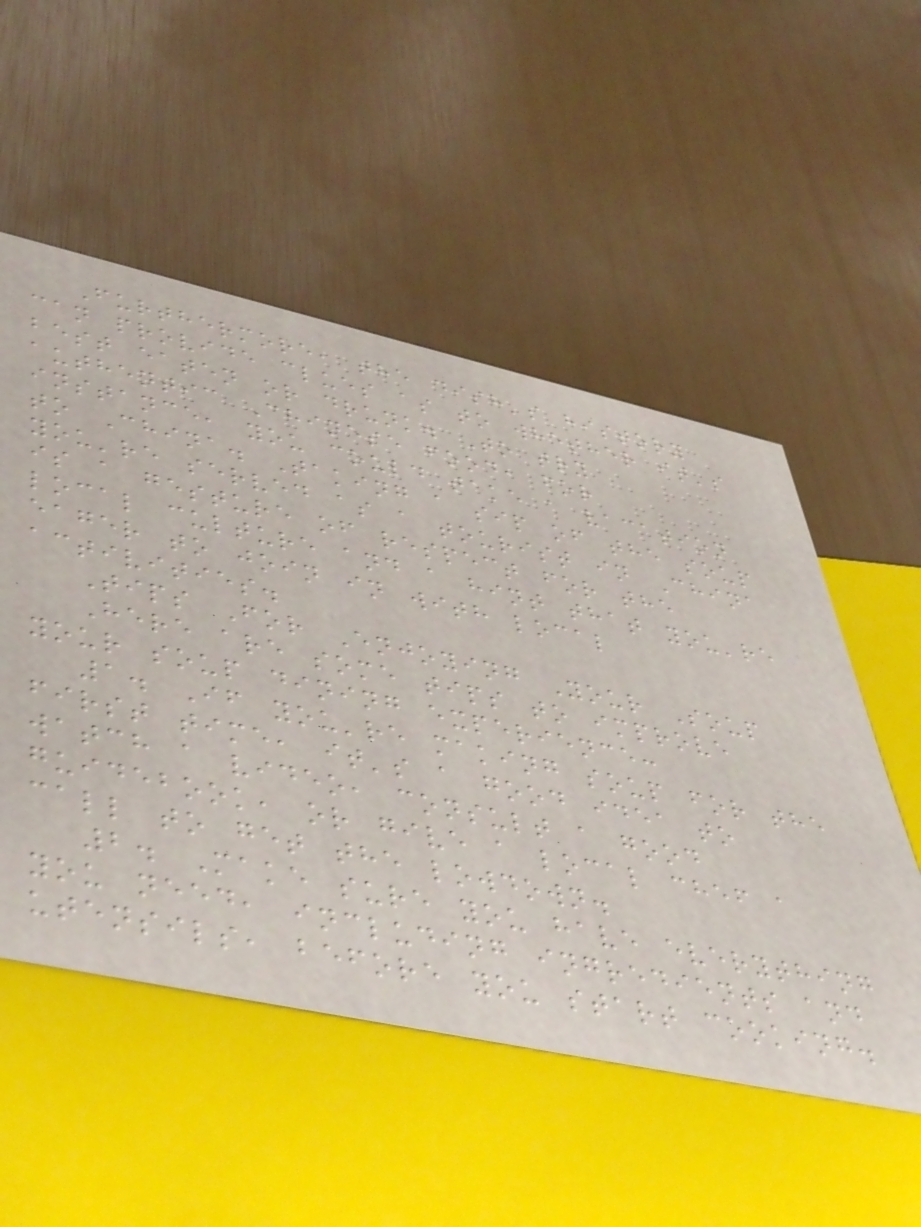Furthermore, the dish's history
can provide clues as to whether it's
best eaten or drunk. To try
authentic Chinese food, for
instance, you could take a vacation
to China. Taking a sip of the soup
you're served as a tourist in China
is a gesture of respect for the
local culture and a hint that you're
eager to join in with local
activities.
Tips For Enjoying Your Soup
Here are some tips to improve
your soup dining experience:
1. If you're making soup for the
first time, it's a good idea to
watch a video, consult a good
guidebook, or give a local chef a
call to get the lowdown.
2. Make sure you have everything
you need, including ingredients and
utensils, before you start cooking.
